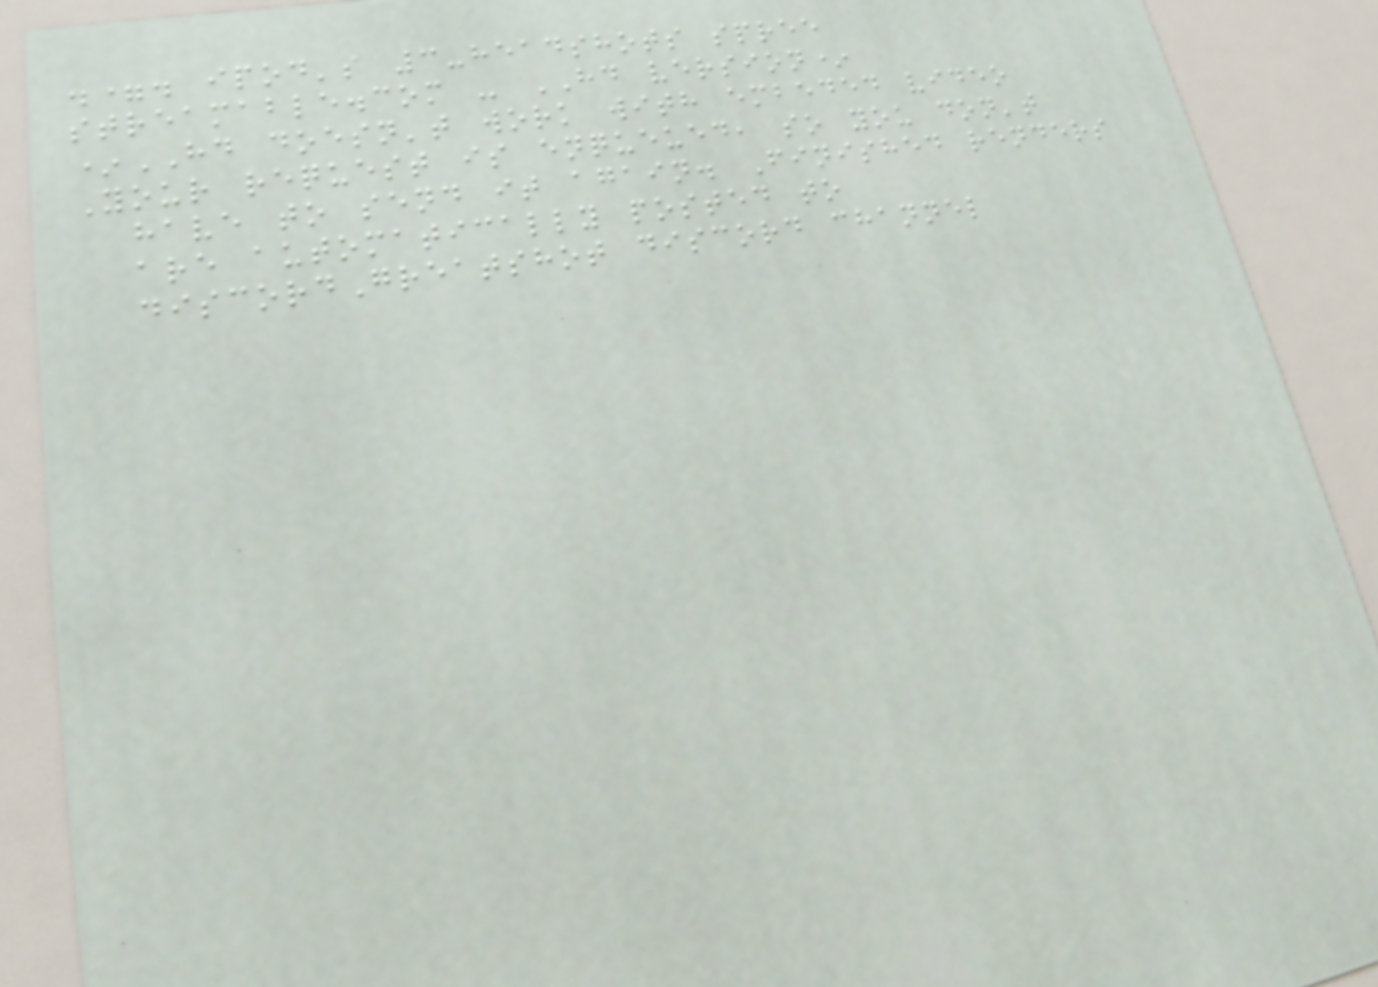.=. ipod's 3-headshots spree
streamable.com - HD version*
*HD doesn't work with embeded video
Your request is enqueued, so you don't
have to send it again. Finished renders
are automatically posted to
discordGreatshot discord channel
